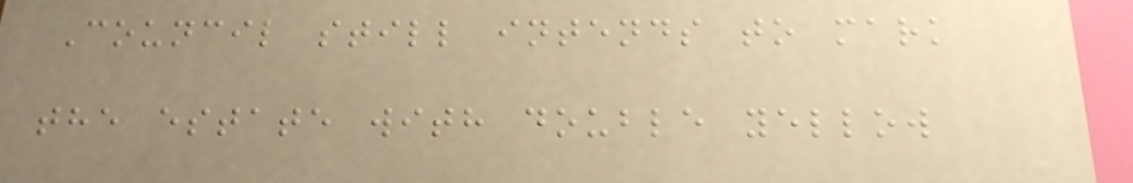Council still intends to mark
the estate with double yellow
